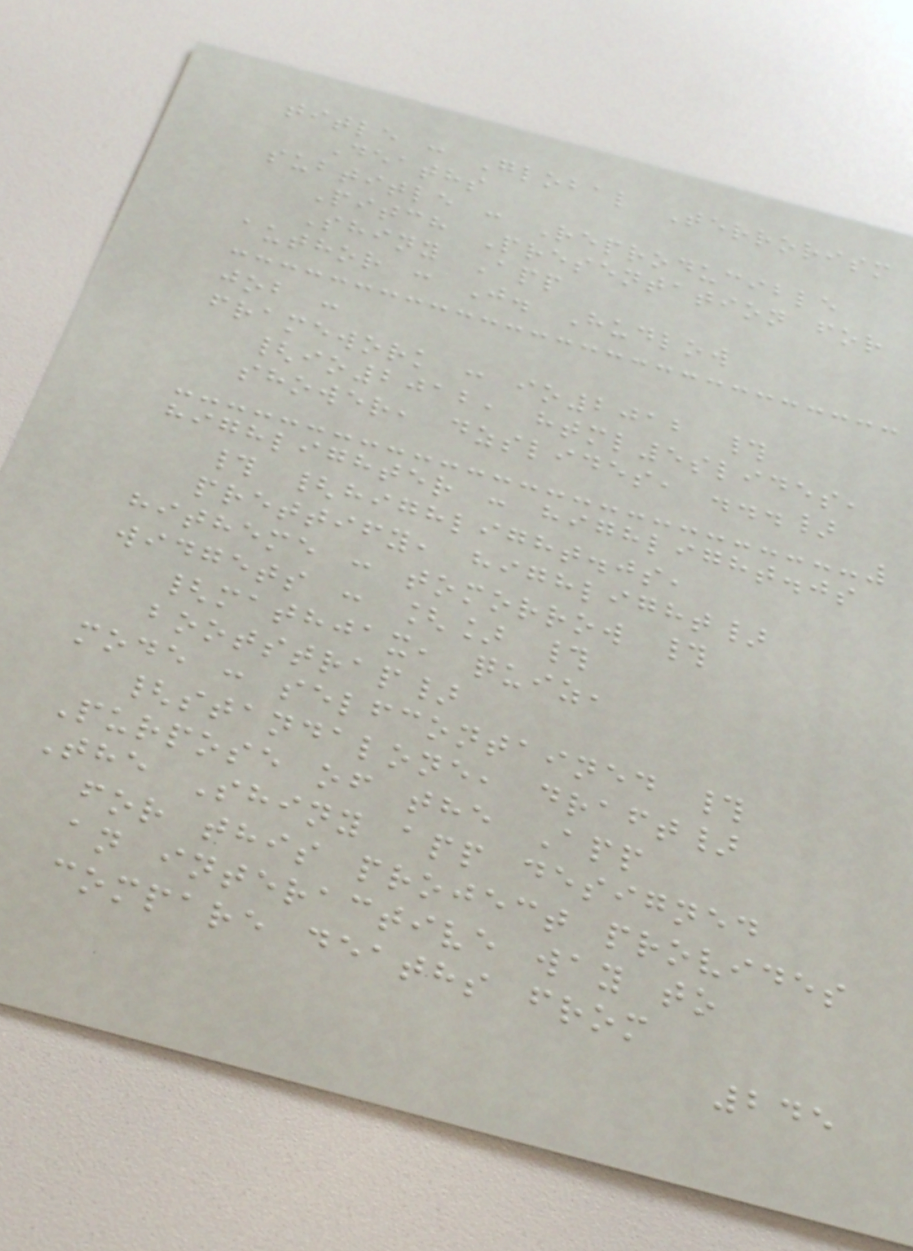title : Global Terrorism
Deaths
subtitle : Reproducible
Pitch Presentation for
Shiny App
author : J. Hudlow
job :
framework : io2012 #
{io2012, html5slides,
shower, dzslides, ...}
highlighter : highlight.js
# {highlight.js,
prettify, highlight}
hitheme : tomorrow #
widgets : [] #
{mathjax, quiz,
bootstrap}
mode : selfcontained #
{standalone, draft}
Purpose of the App
The Shiny app designed
for this project provides
an interactive way to
compare deaths from
245
